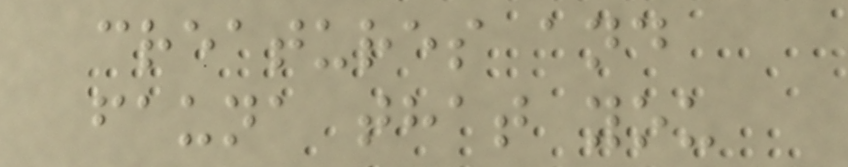creatures and
fauna that you
